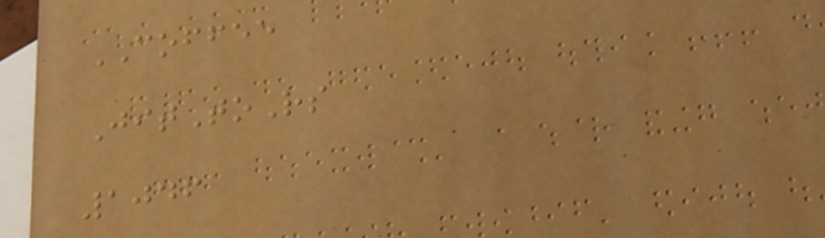COFFEE
JitToRs
1046
